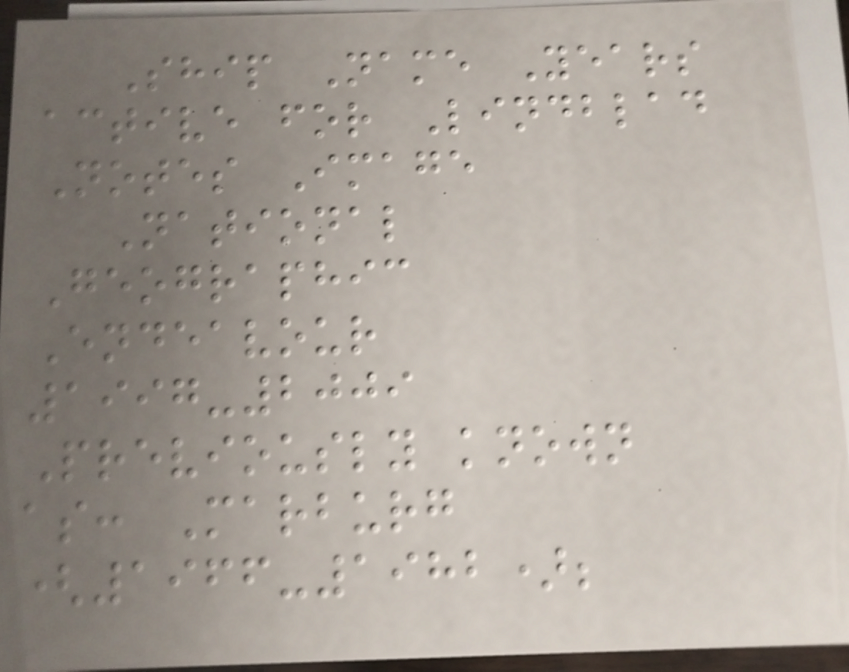Ship Name Years
active for Lindblad
Notes Image
National
Geographic
Endeavour
1997-2009
Previously known
as: Marburg
(1966-1982);
